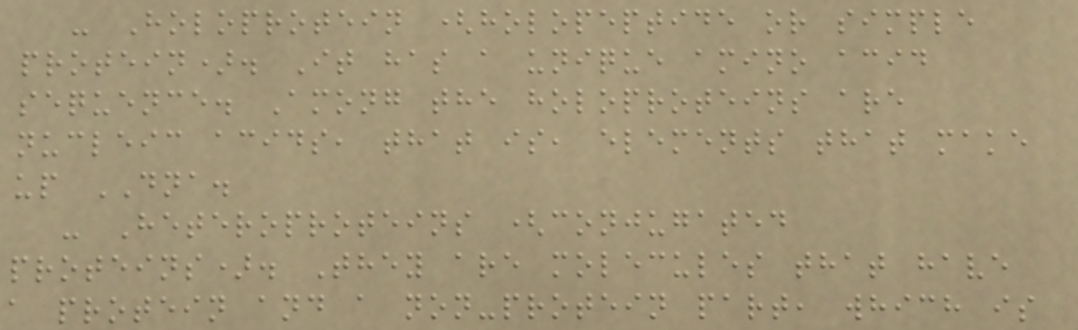- Holoprotein (holopeptide or simple
protein). It has a unique amino acid
sequence. Among the holoproteins are
nucleic acids, that is, elements that make
up DNA.
- Heteroproteins (conjugated
proteins). They are molecules that have
a protein and a non-protein part, which is
